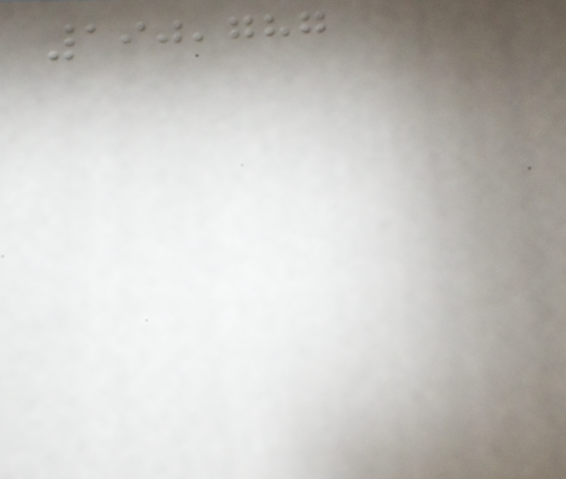190,787
